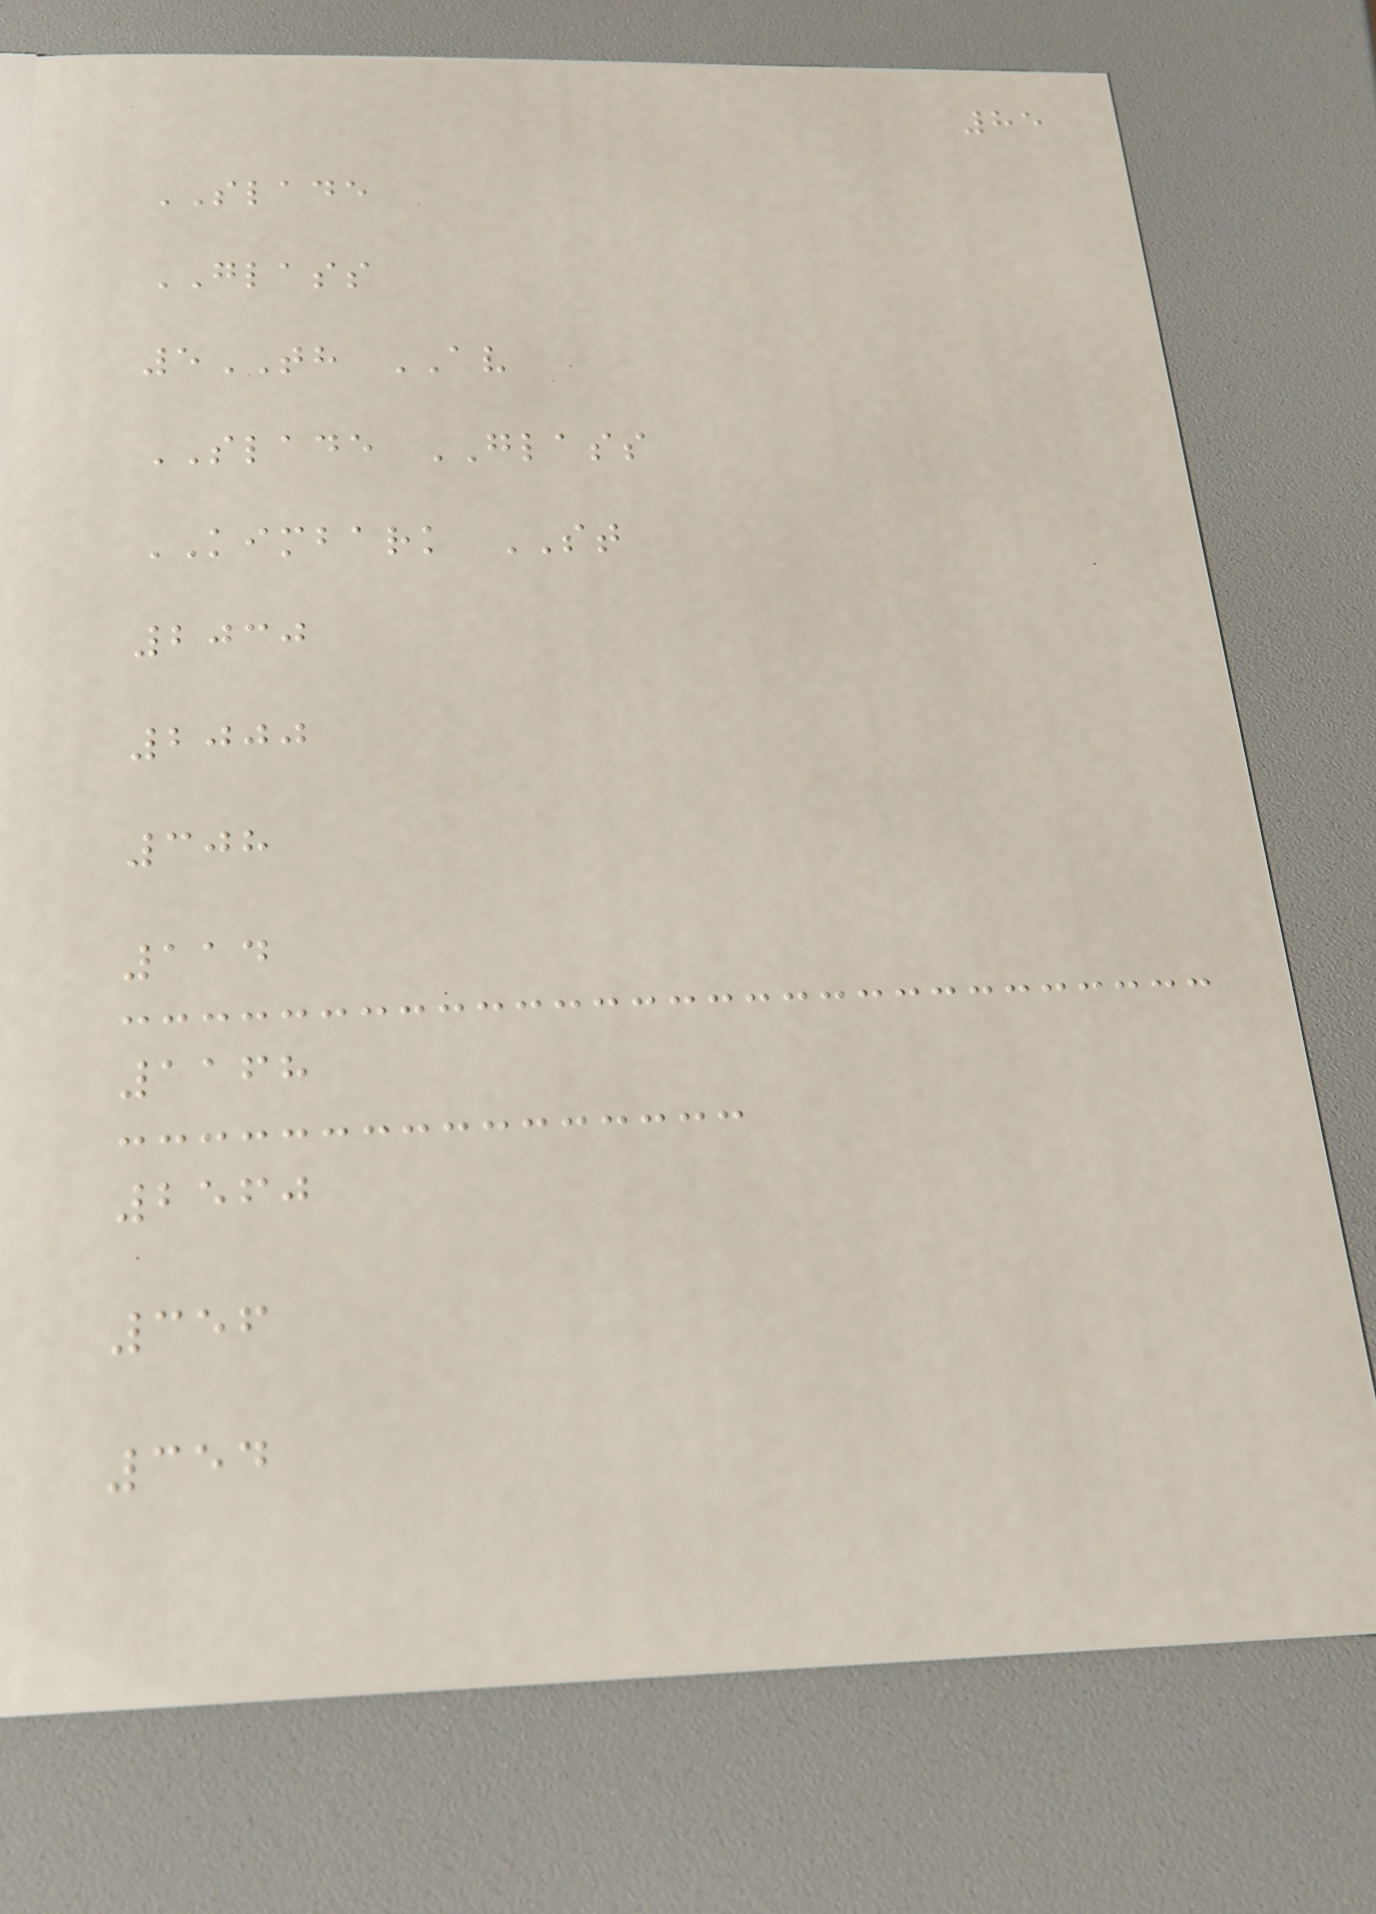85
SLADE
GLASS
5TH AV
SLADE GLASS
KIMBARK ST
2030
2000
308
114
1168
2560
356
354
